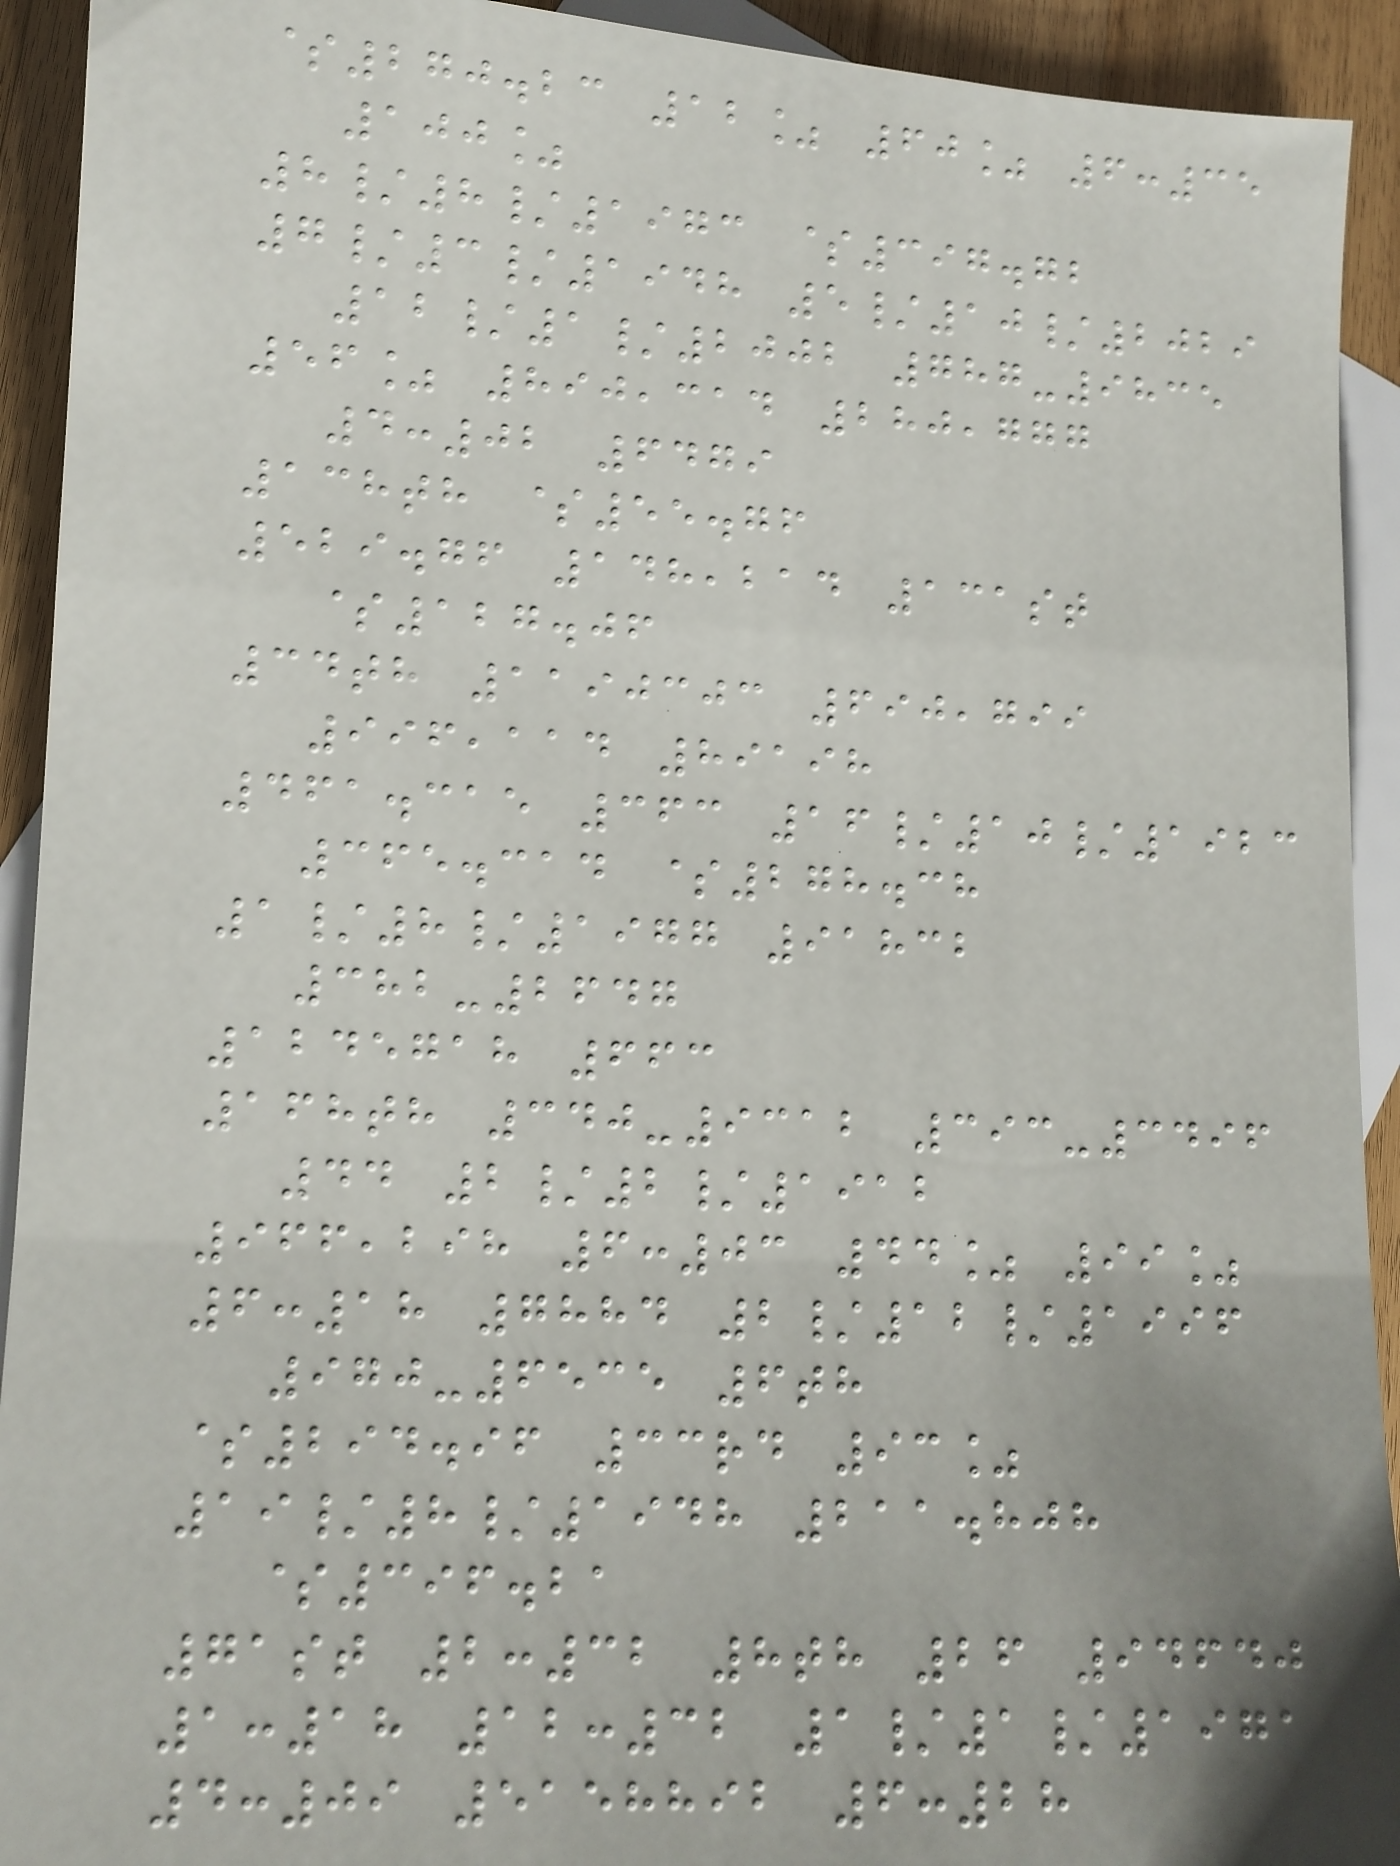$270.23 12% 60% 6:35
100%
8/8/1973 $397.72
7/3/1948 5/10/2029
12/1/2002 787-9835
56% 890,314 280,777
4:02 6479
138th $55.76
529.76 148,214 131st
$127.06
34th 1190303 690,799
996,114 89198
461.315 363 16/10/1923
365.314 $278.38
1/8/1977 91832
382-2647
1245718 663
168th 340-9312 393-3496
44 2/2/1912
966,298 6:03 44% 99%
6:18 7884 2/12/1996
970-6535 6th
$294.96 33rd 93%
19/8/1948 211.808
$396.21
71st 2:32 8th 26 94640
1:18 12:32 1/1/1971
4:09 5158892 6:28
